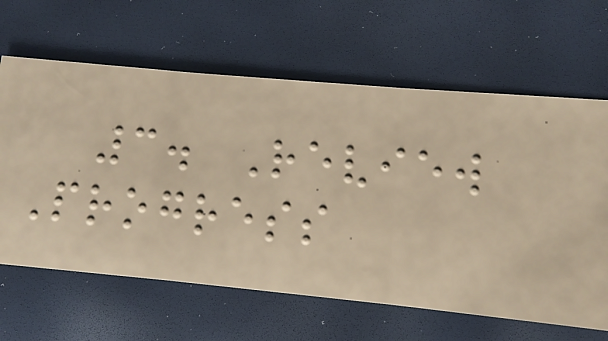3. Review
Progress
